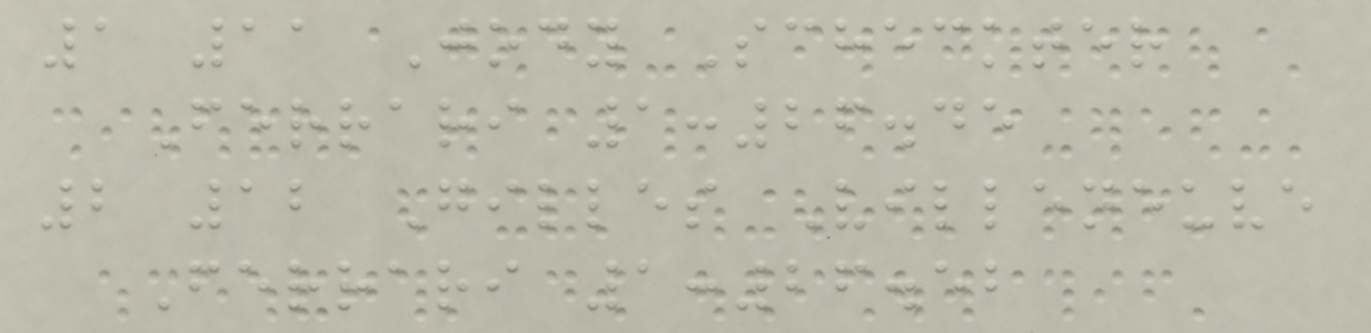1 11 Jody Scheckter
Ferrari 1:26.45
2 12 Gilles Villeneuve
Ferrari 1:26.52
